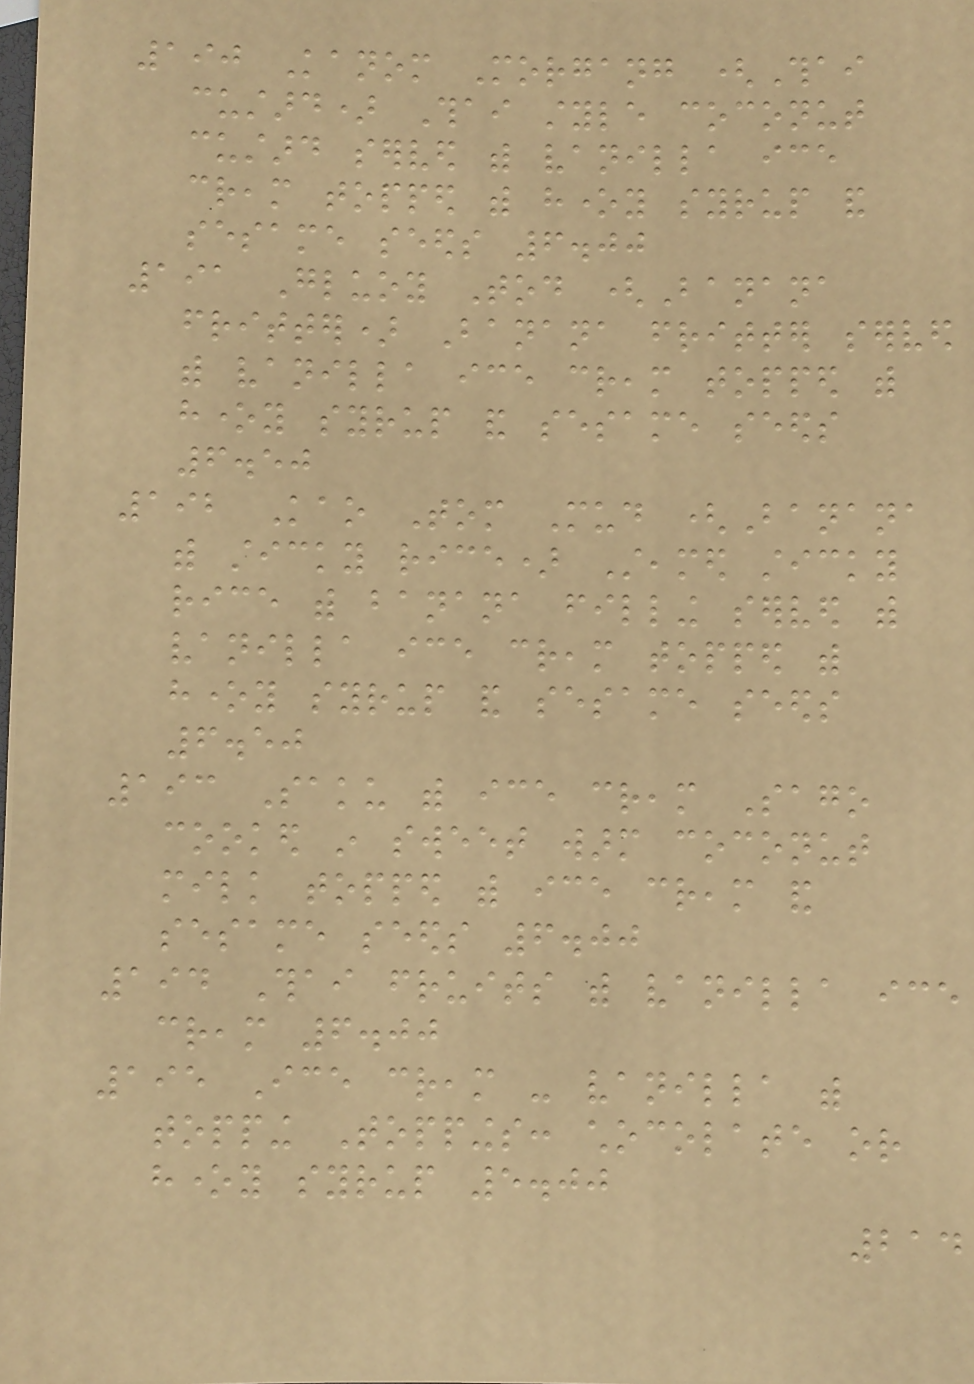190 Kanom Morgang (Thai
custard) Thai style coconut
custard served with vanilla ice
cream topped with honey syrup and
sesame seeds 6.00
191 Gluoy Tod (Banana
fritter) Banana fritter served
with vanilla ice cream topped with
honey syrup and sesame seeds
6.50
192 Kao Tom Mud (Banana
with sticky rice) Steamed sticky
rice with banana filling served with
vanilla ice cream topped with
honey syrup and sesame seeds
6.50
193 Saku with ice cream Sago
cooked in sweet warm coconut
milk topped with ice cream and
sesame seeds 6.00
194 Thai fruits with vanilla ice
cream 6.00
195 Ice cream - vanilla with
topping Toppings: chocolate or
honey syrup 5.00
214
